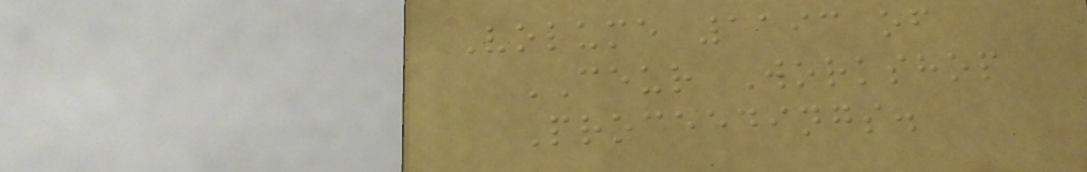Volume 1193 of
CEUR Workshop
Proceedings.
